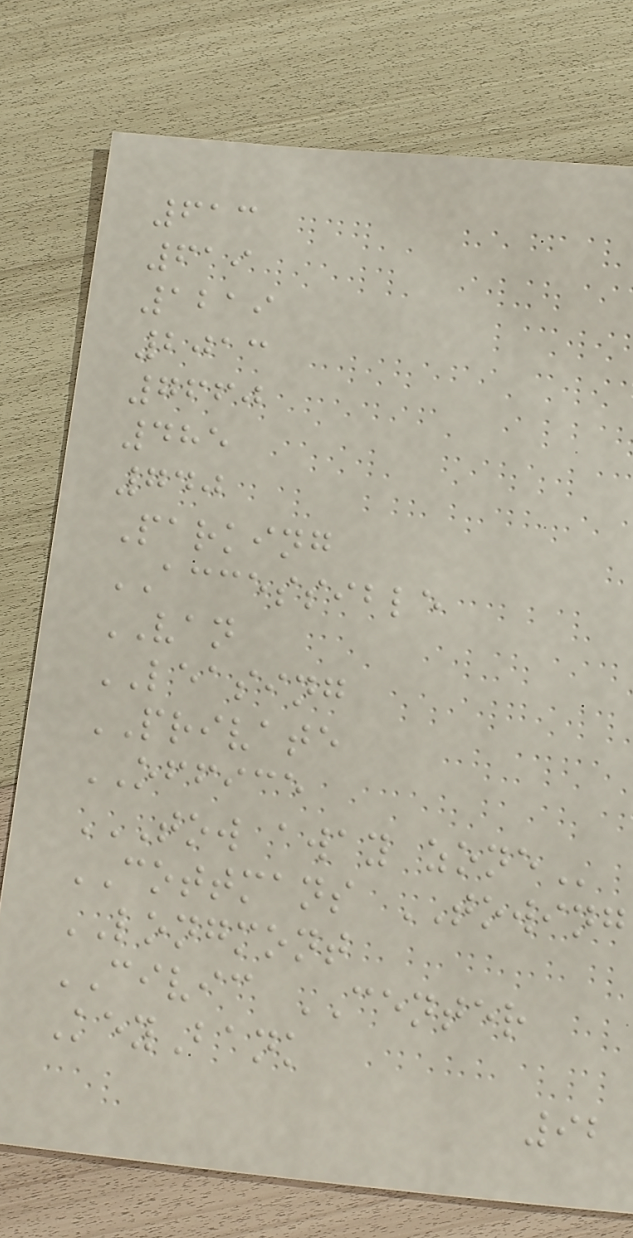613
619
1219
2013
7660
485
740
Parking
ACCESSIBLE
VAN
LEASING
PRIVATE
OFFICE
TOW AWAY ZONE
COTTMANS TOWING
LONGMONT
CIVIC CENTER
KeyBank
92
